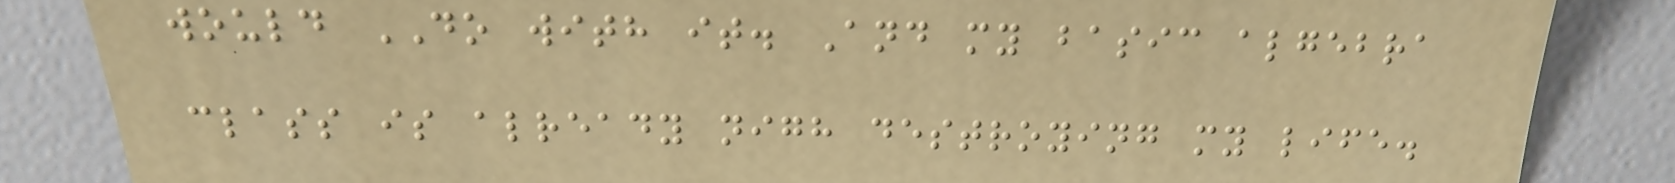would DO with it. And my basic algebra
class is already nigh destroying my life.
